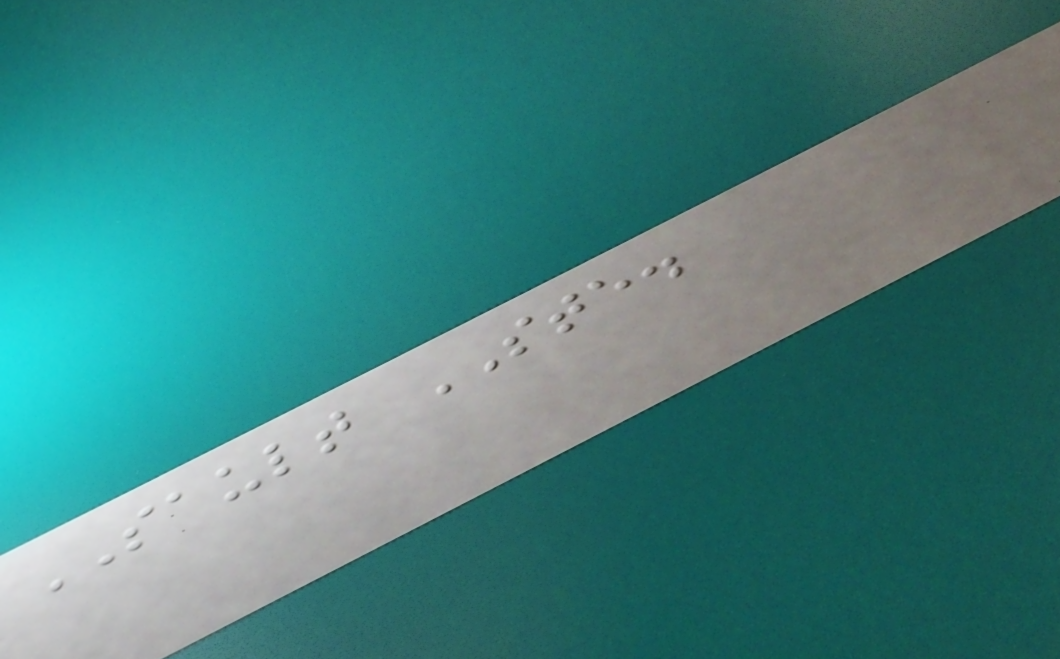SAULT STE.
